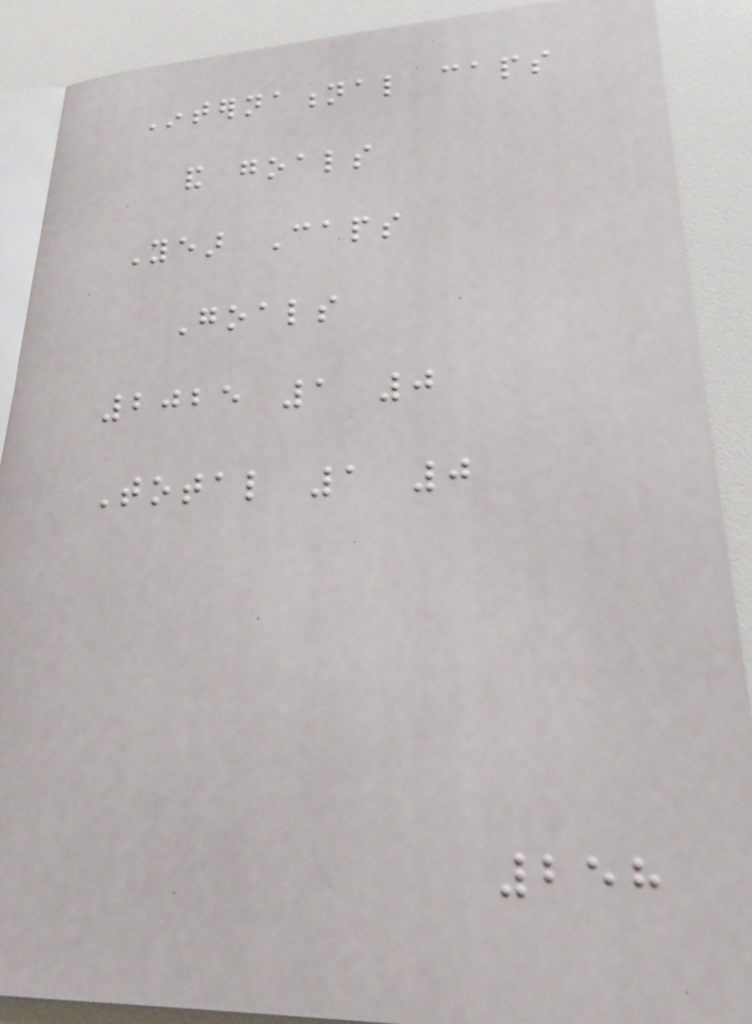International caps
and goals
Year Caps
Goals
2025 1 0
Total 1 0
258
